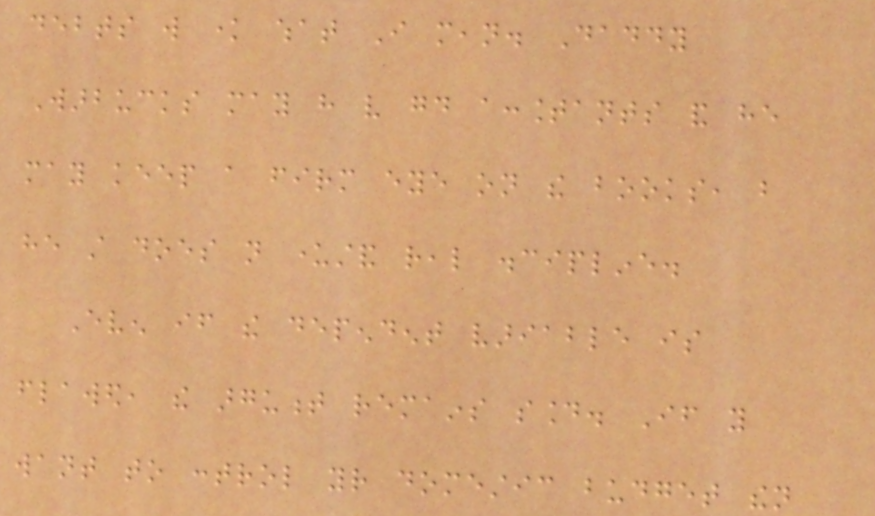debts will know what I mean. Daddy
Warbucks may have very good accountants and he
may keep a firm eye on the books, but
he still does not understand real discipline.
Even if the dependent variable is
flawed, the argument remains sound. If you
want to control your domestic budget then
